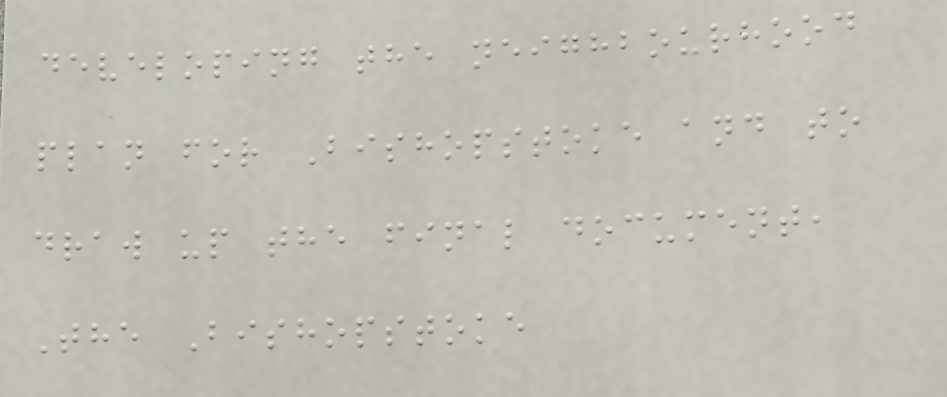developing the neighbourhood
plan for Bishopstoke and to
draw up the final document,
The Bishopstoke
